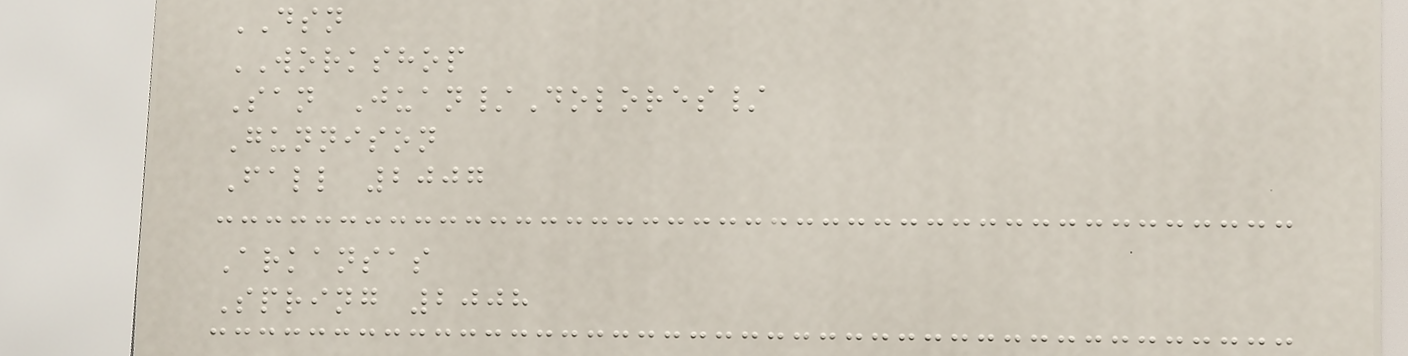DSN
WORKSHOP
San Juan/Dolores/
Gunnison
Fall 2007
Arkansas
Spring 2008
